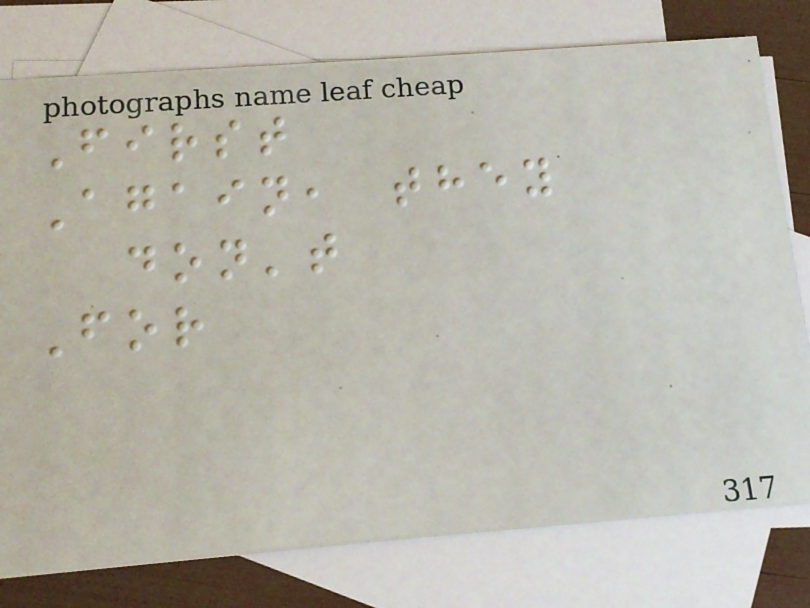First
Again, they
don't
For
